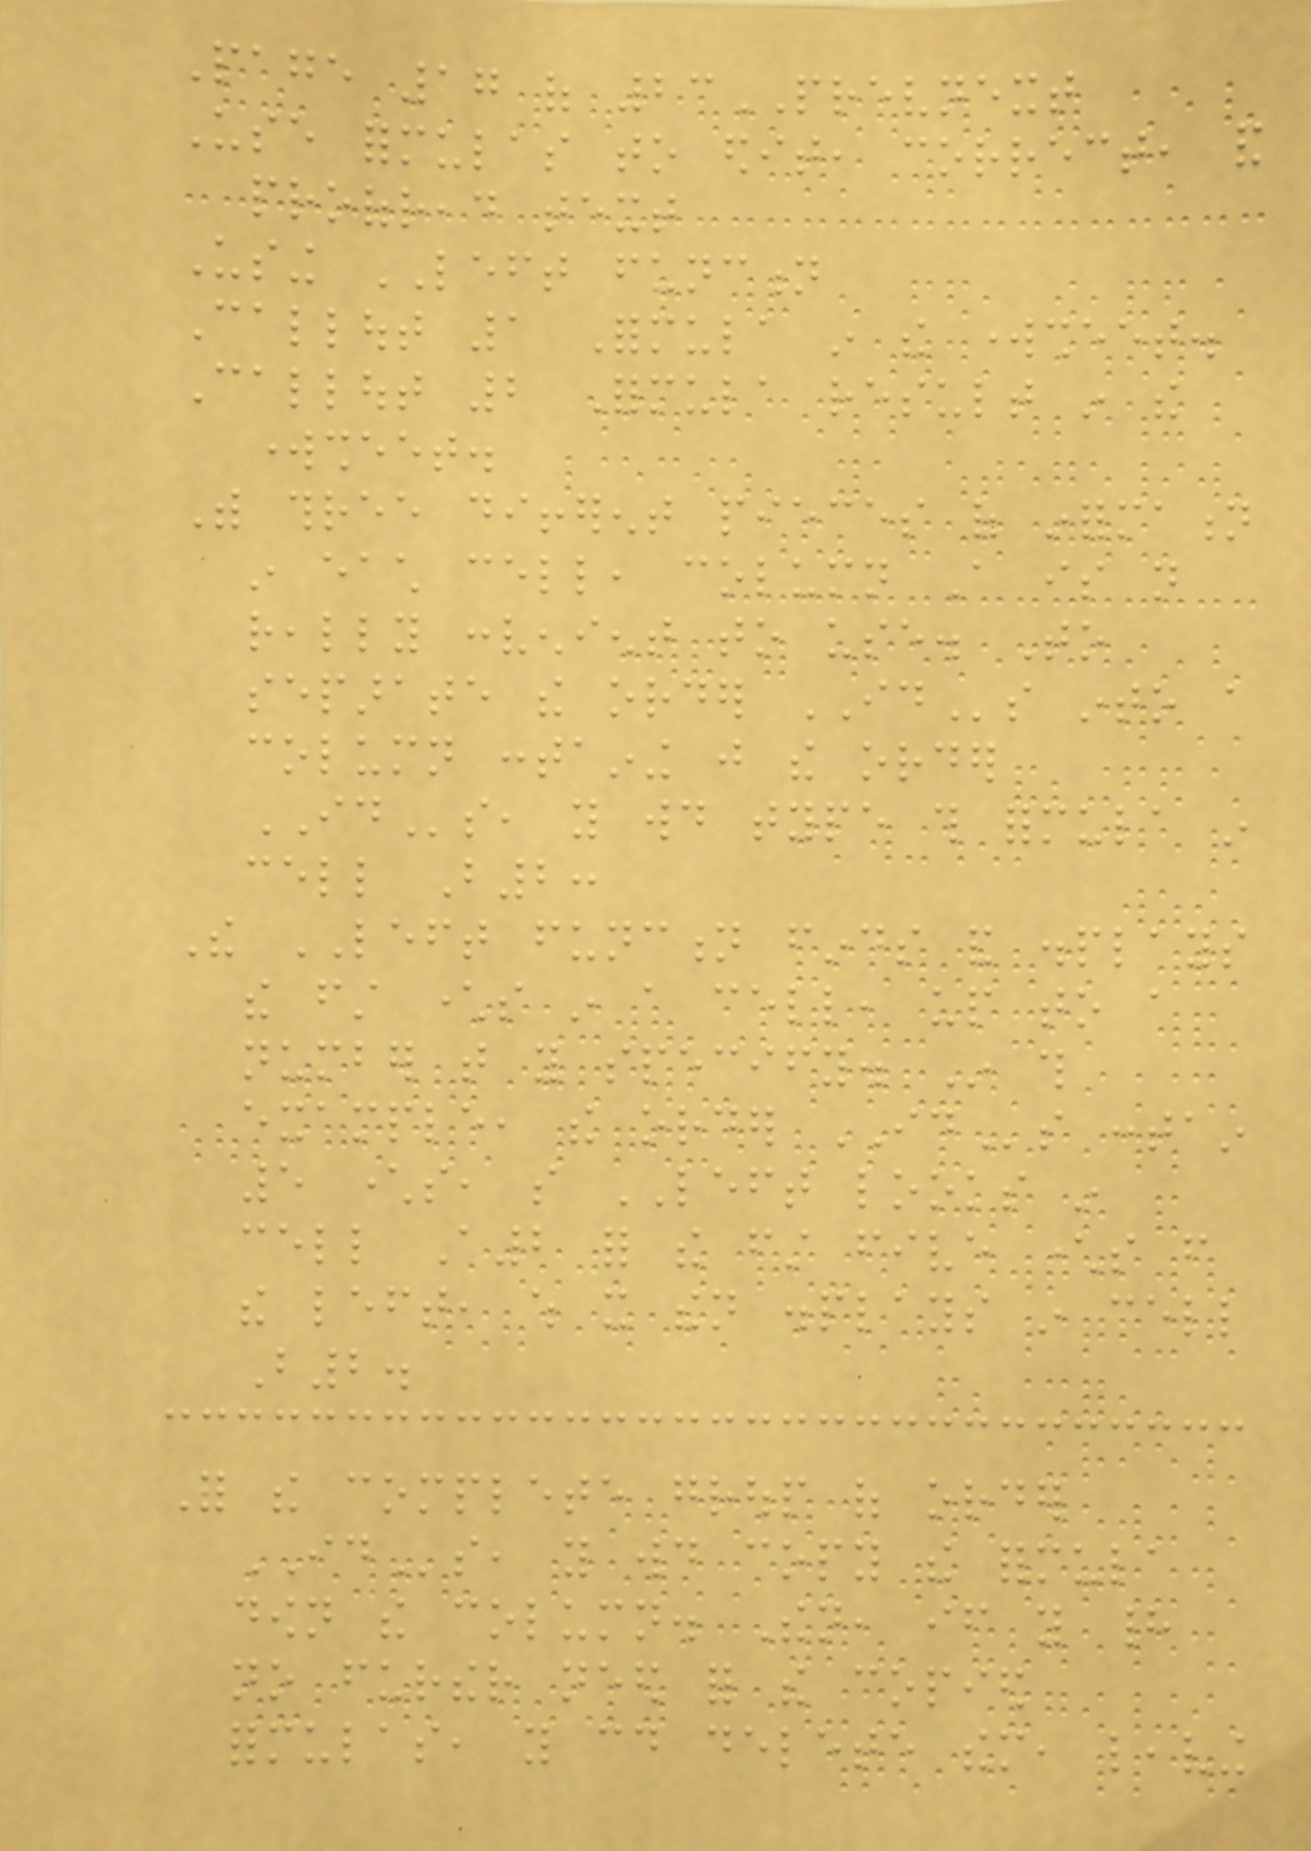Page 17 of 23PREVNEXT
Use formulas to edit, correct, and
proofread text
Using LEFT function
Callout 1 Formula in the worksheet.
Callout 2 Formula result in the
worksheet.
With three different pieces of information
in each cell, column A is not
really convenient to use. To
separate the order IDs into a
column containing just the order
IDs, you would type this formula in
cell B2:
The LEFT function finds and displays
the first characters in a cell, up to a
number that you specify. In this
example, the order IDs contain
5 characters, so LEFT looks in
cell A2 for the first five characters from
the left, which it then displays in cell
B2.
For the complete group of order
IDs, you would copy the formula
down the column. Then, if you had
no further need for the copied
formulas, you could delete them, leaving
